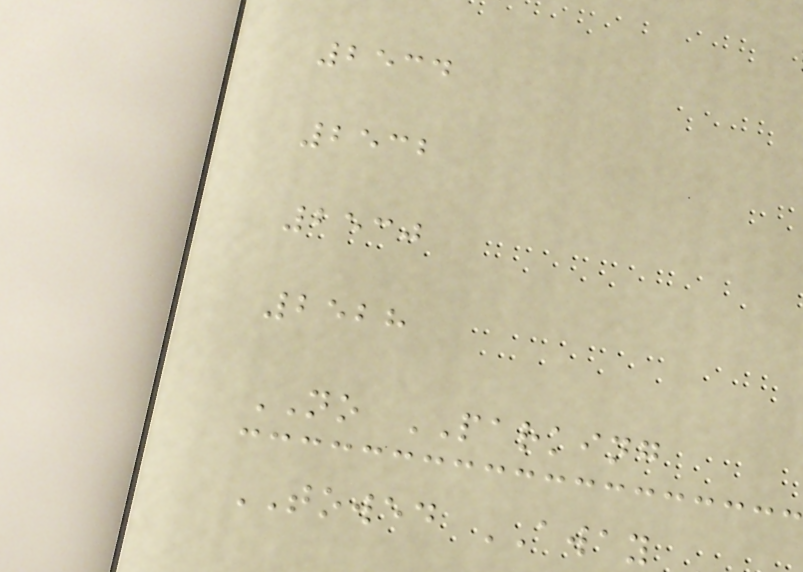2534
2532
2530
2528
NO PARKING
TOWED AWAY
